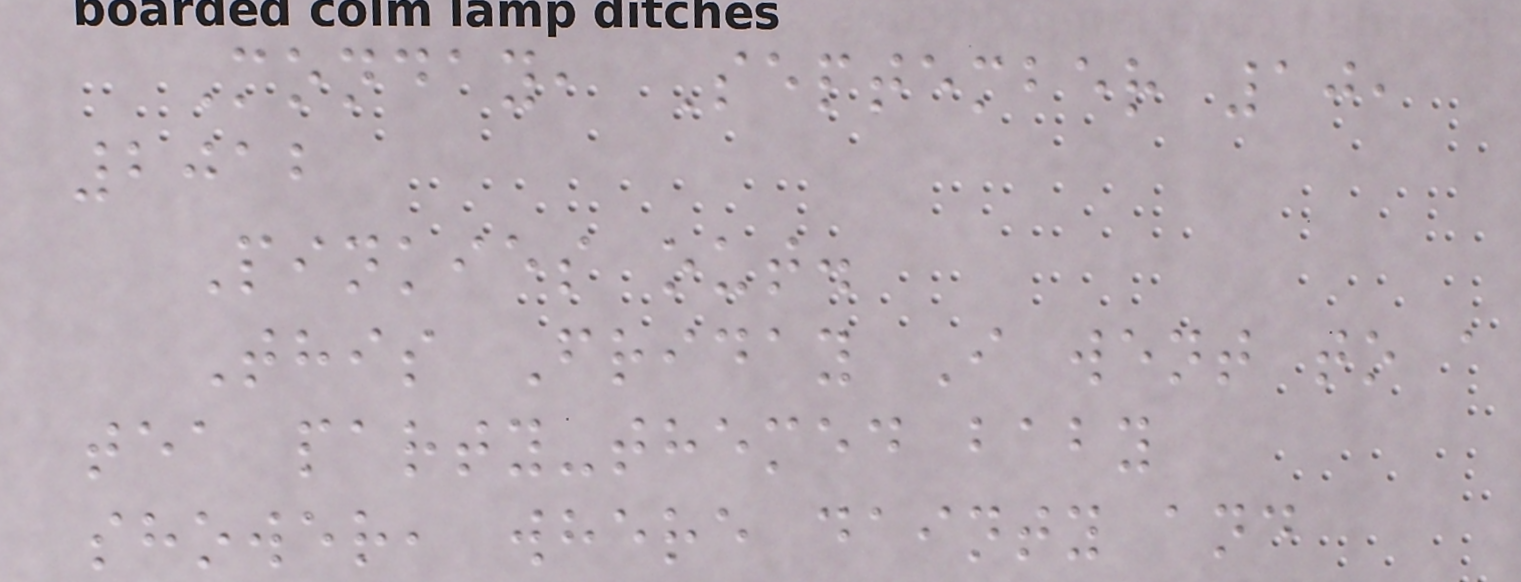Monday, September 10,
2012
Pinkies out.
This Friday I went to a
tea party-themed baby
shower, where dainty and
